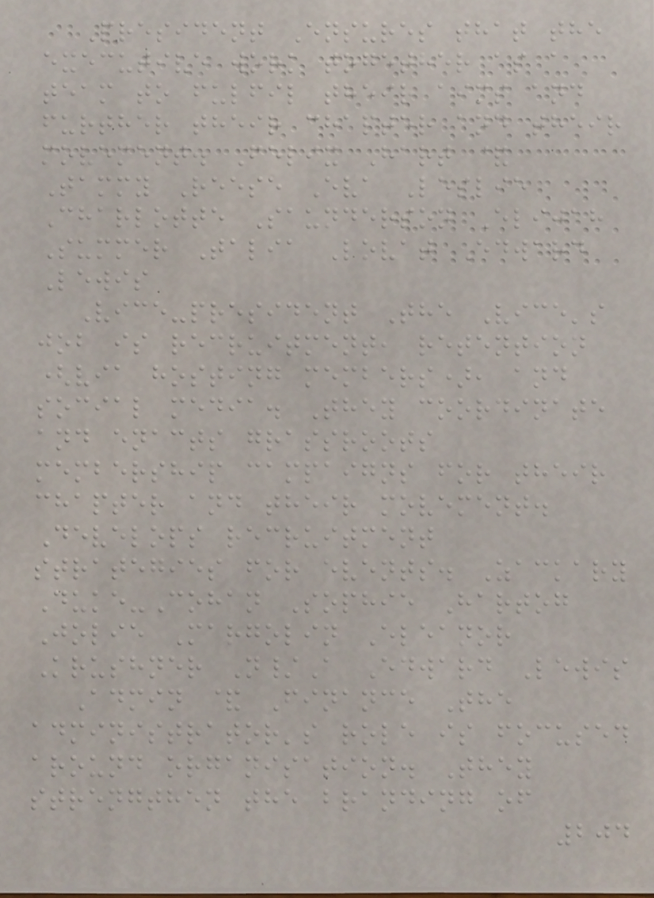President Ensures that the
executive work together as a
team to fulfil their aims and
further their chapter and their
movement. Felix Hart &
Tammy Reese Eva Leslie
Charlotte Saunderson Elijah
Summer Talia Lovat Edward
Lewis
Vice-president The Vice's
job is recruitment, retention
(via hosting members), and
social media. They coordinate
and enacts grassroots
membership campaigns for their
chapter and their movement.
Develops recruitment
strategies for events. Zackary
Duke-Cohan Sophie Hartog
Jolie Margolin Eleanor
Krushner N/A Edward Lewis
Admin & Finance The
administrator's role is focused
around organisation. They
strengthen the branding of
204
